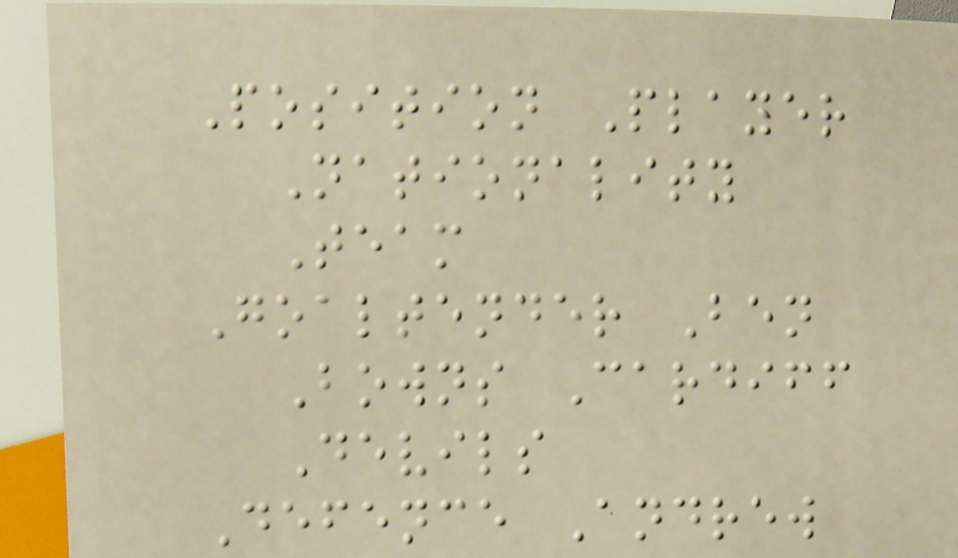Position Player
Nationality
Team
Goaltender Ben
Bowns Cardiff
Devils
Defence Andrew
